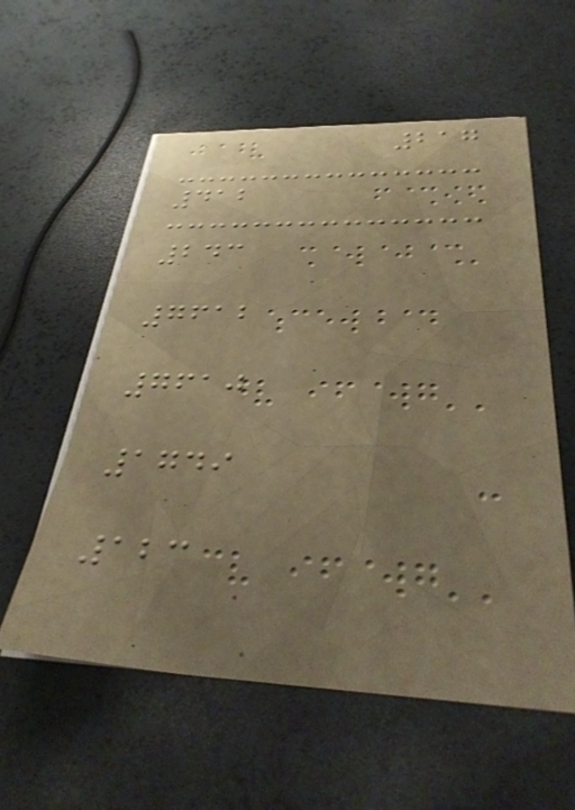217
412
243
7612
7610
1749
123
